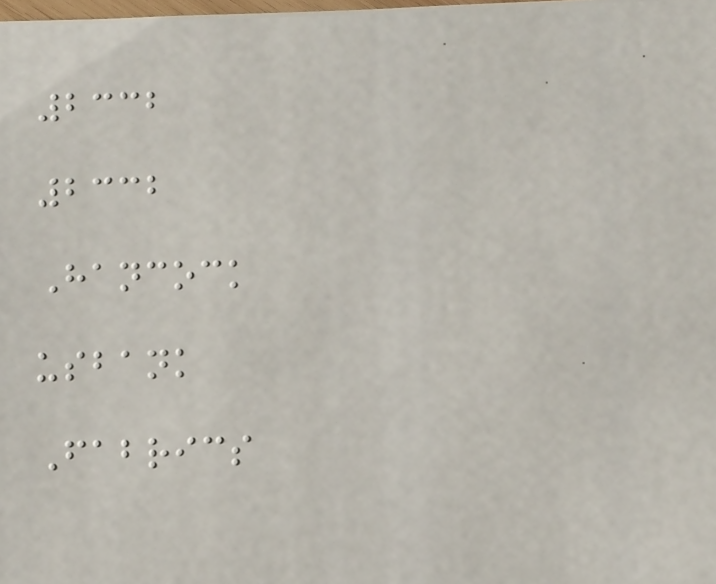2332
2332
Hancock
usbank
Fabrics
